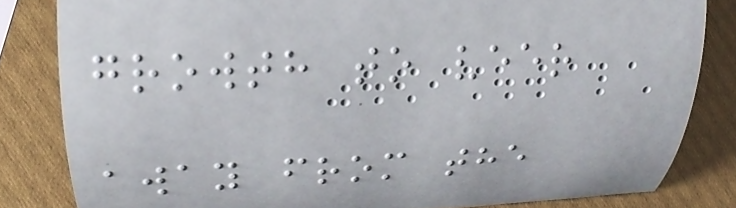growth to veer
away from the
